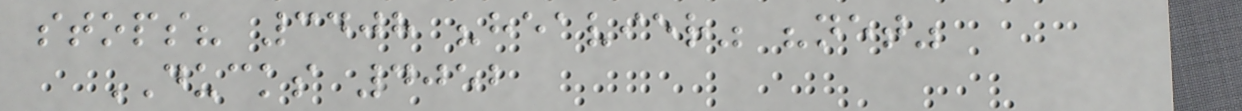stops? 3408 "heavier" "net"
DUCKS 4052
